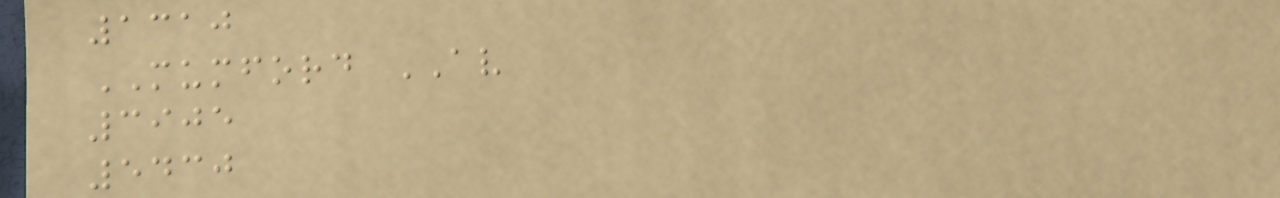1310
MUMFORD AV
3905
5430
